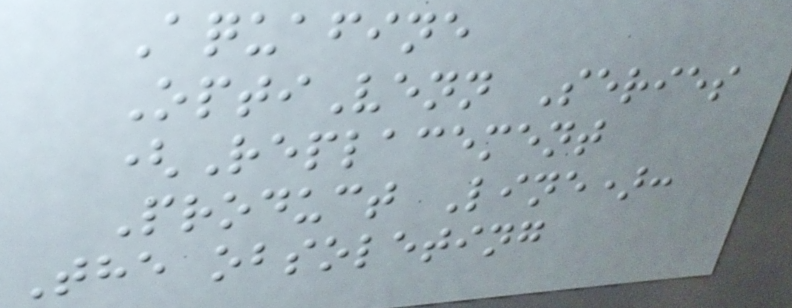Aquafine
OptiVenn Series
(Replacement
Product Line):
The obsoleting
